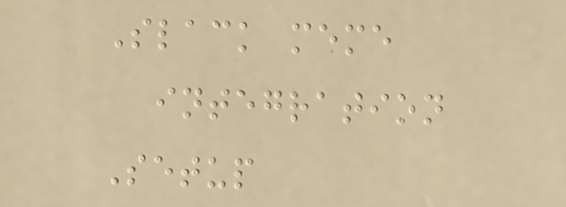Slack meme
integration
Setup
